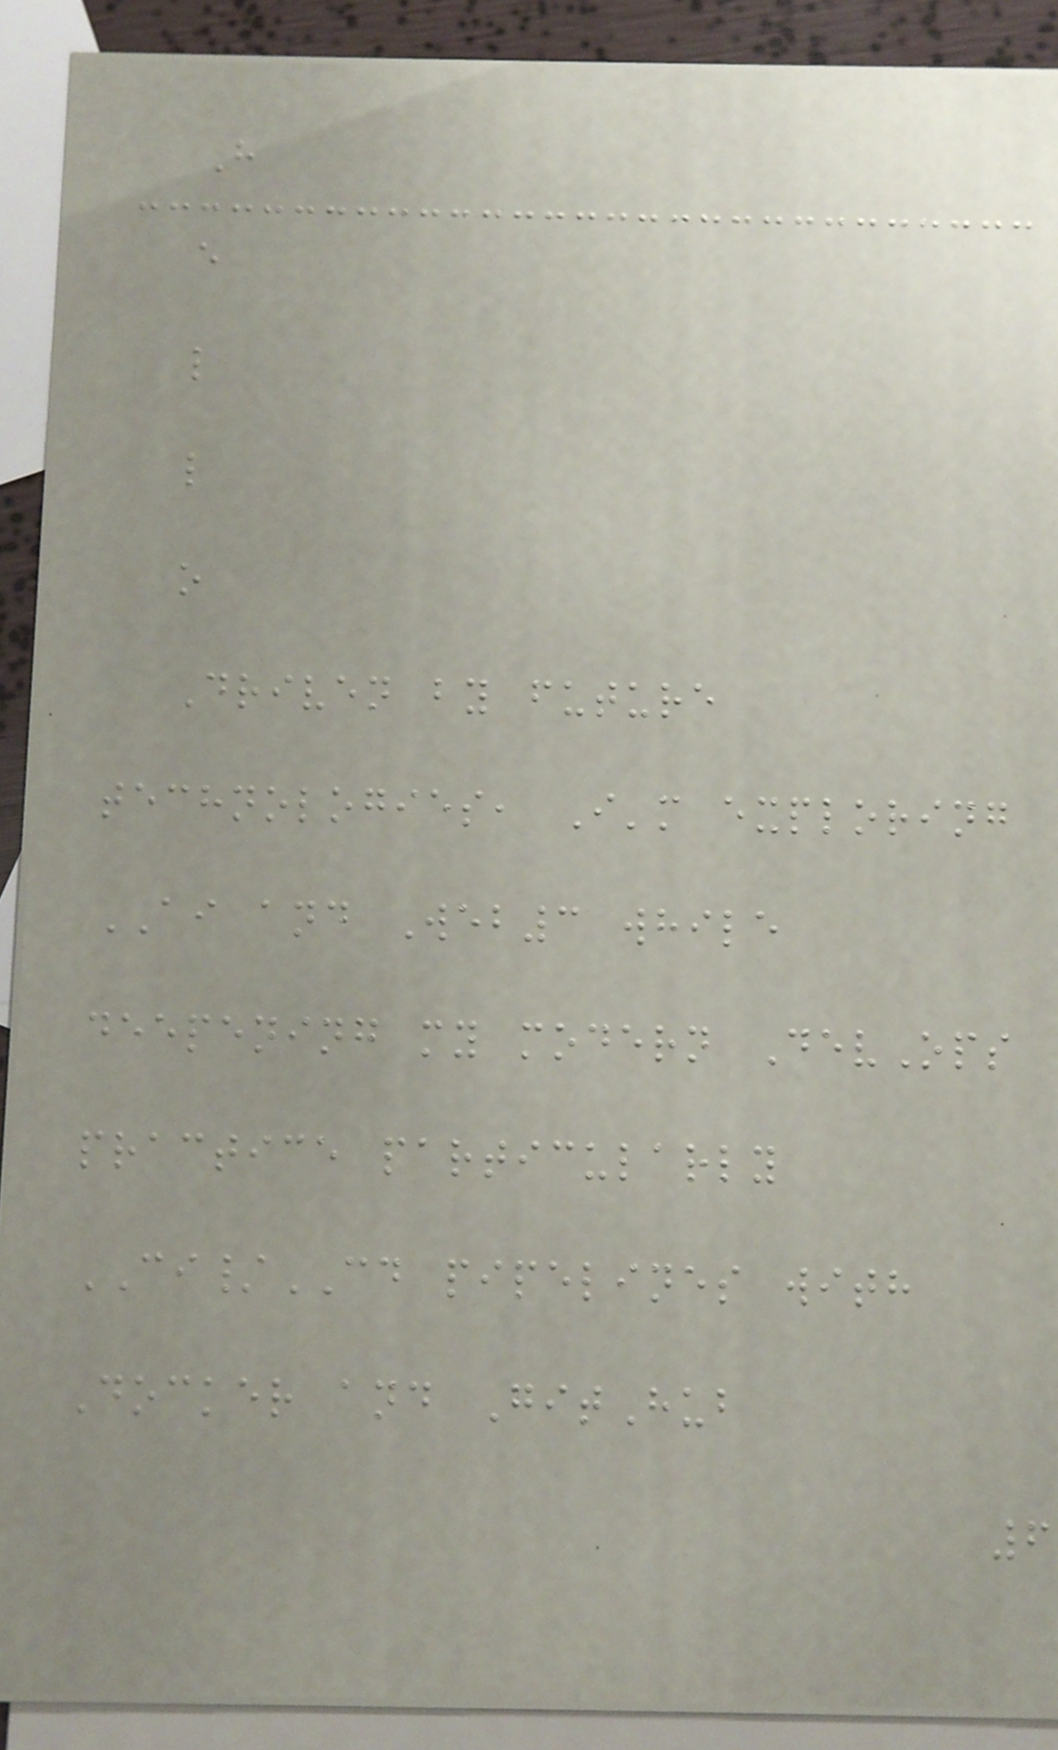H
e
l
l
o
Driven by future
technologies, I'm exploring
AI and Web3 while
deepening my modern DevOps
practice particularly
CI/CD pipelines with
Docker and GitHub
6
